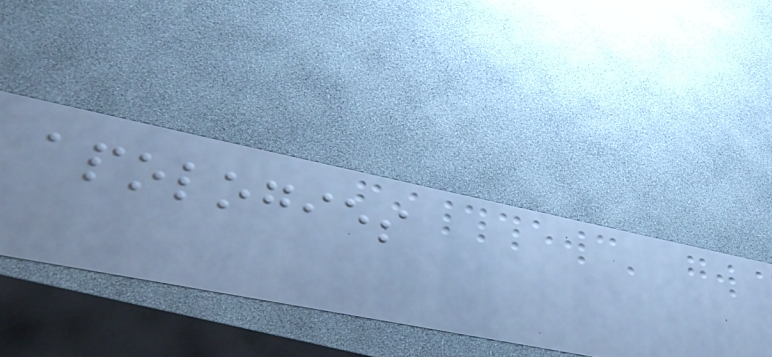apologies
